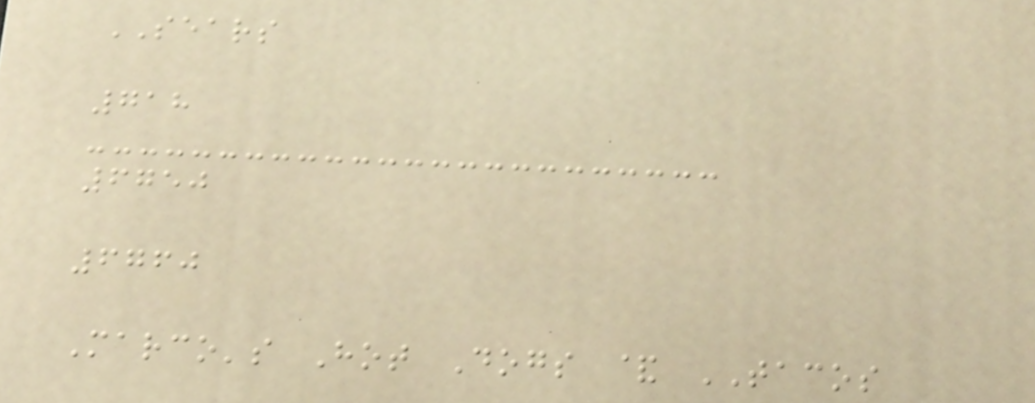SEARS
718
6750
6760
Marco's Hot Dogs & TACOS
